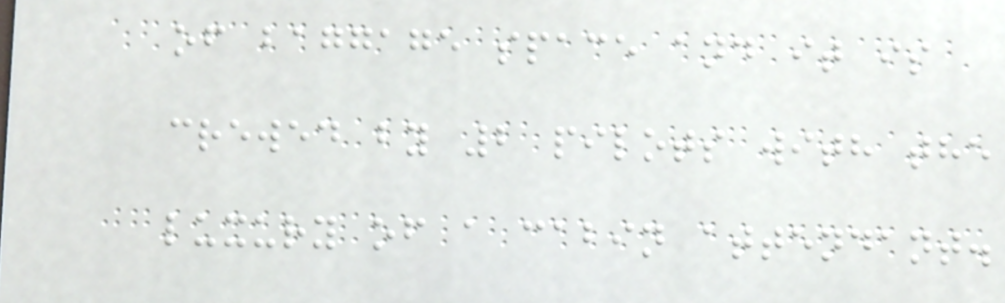of baggage space and it is
crewed by 2 pilots with the
luxury of a cabin attendant.
